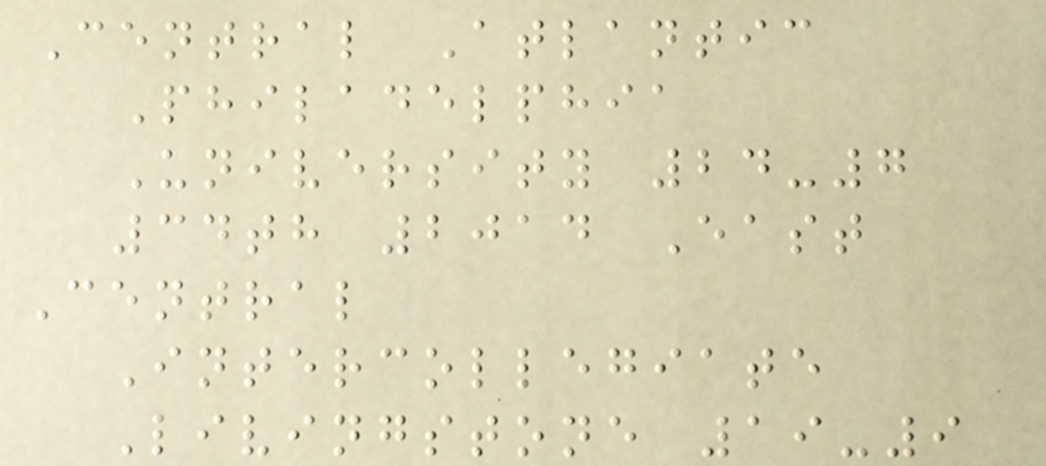Central Atlantic
Philadelphia
University 24-7
34th 2014 East
Central
Intercollegiate
Livingstone 19-9
